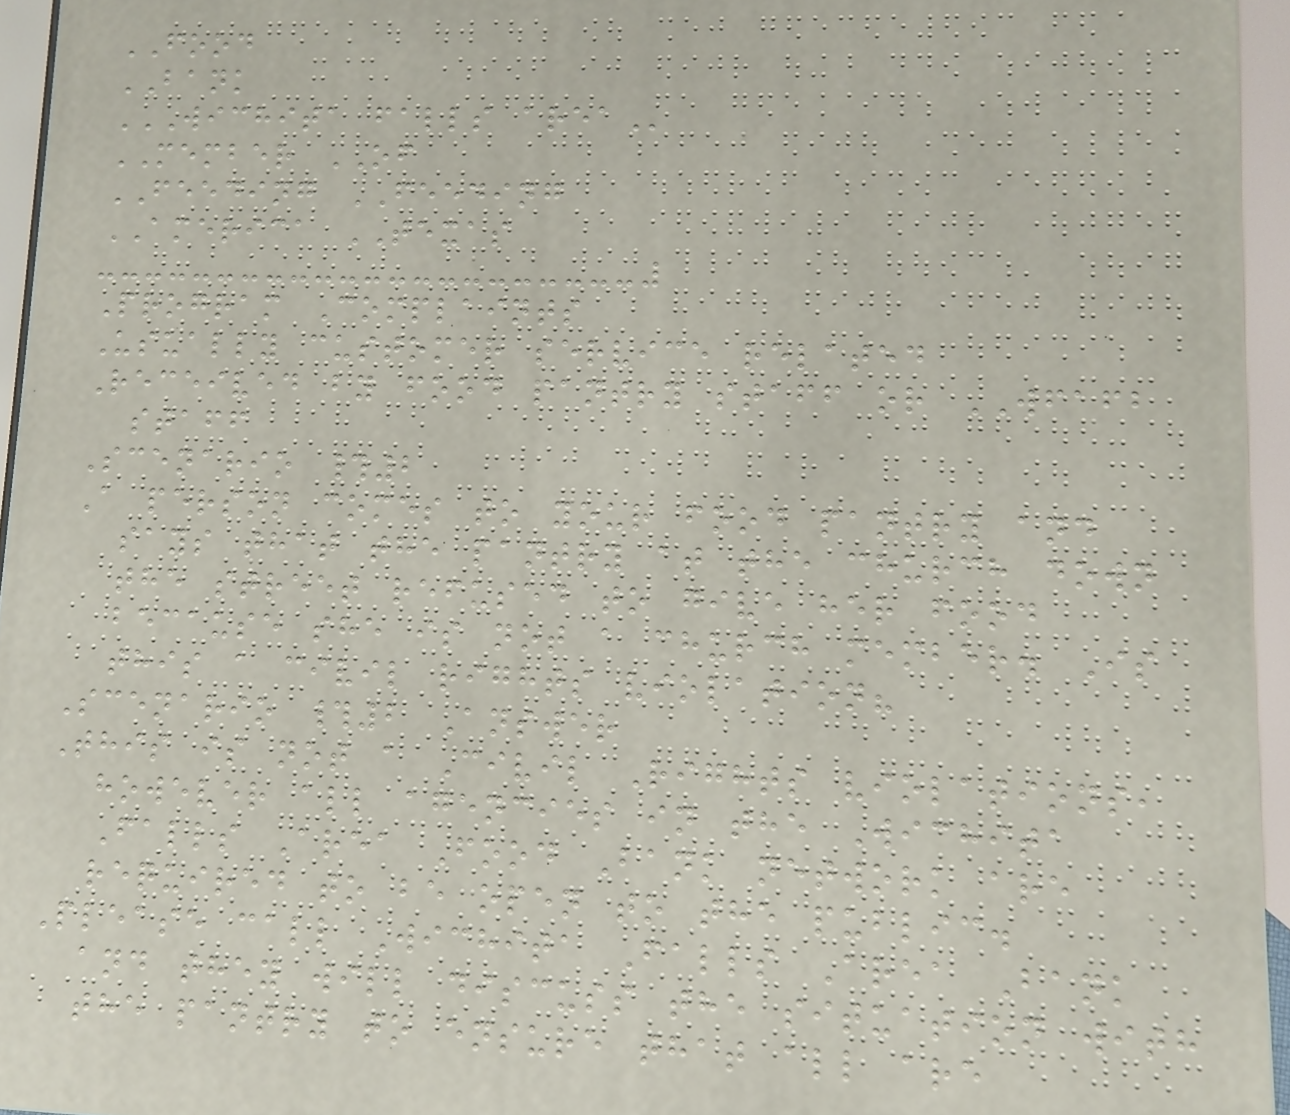FOOD
BANK
WICHITA FALLS AREA
MEMBER OF
FEEDING FEEDING
AMERICA TEXAS
Program Complaints
Usually customer service related
Received by food pantry staff or WFAFB
staff
Scenario #2
A person comes to your food pantry and
says that the pantry at the church down
the street refused to give her food
because she is not a church member. Is
this a civil rights violation?
Scenario #2 Answer
This is not a Civil Rights violations,
however all agencies in the Wichita
Falls Area Food Bank network are
required to be open to the public.
Please call Wichita Falls Area Bank
and they will discuss the situation with
the pantry to ensure that all are
